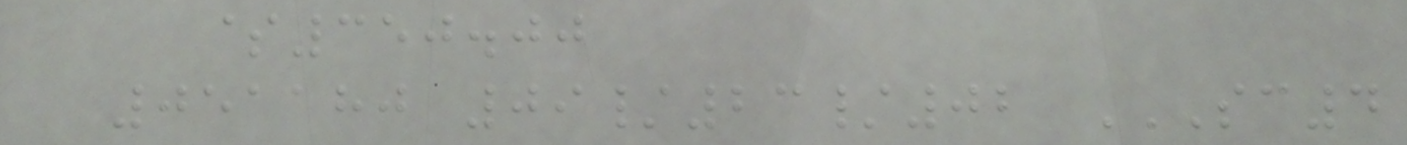$350.00
051180 09/23/02 SC4
